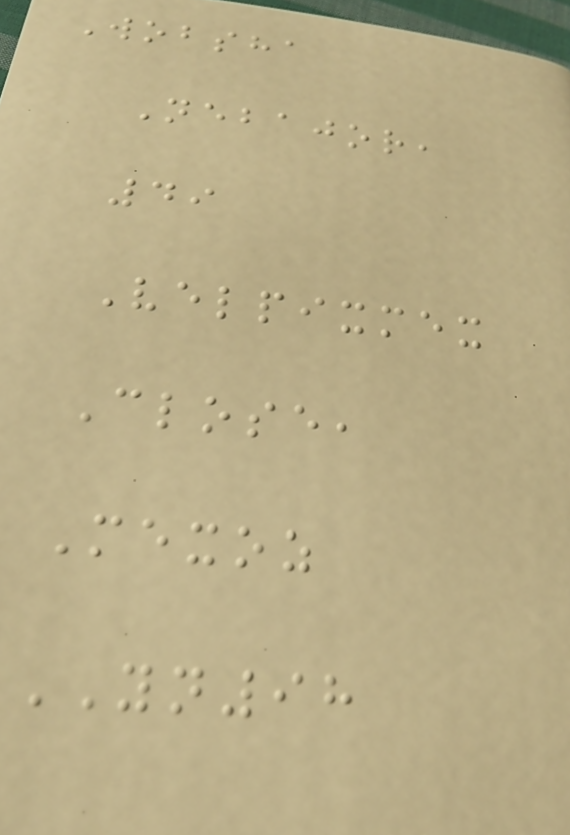Wobsha
Nebajor,
49
Velpixmex
Close,
Mexoz
YN98
